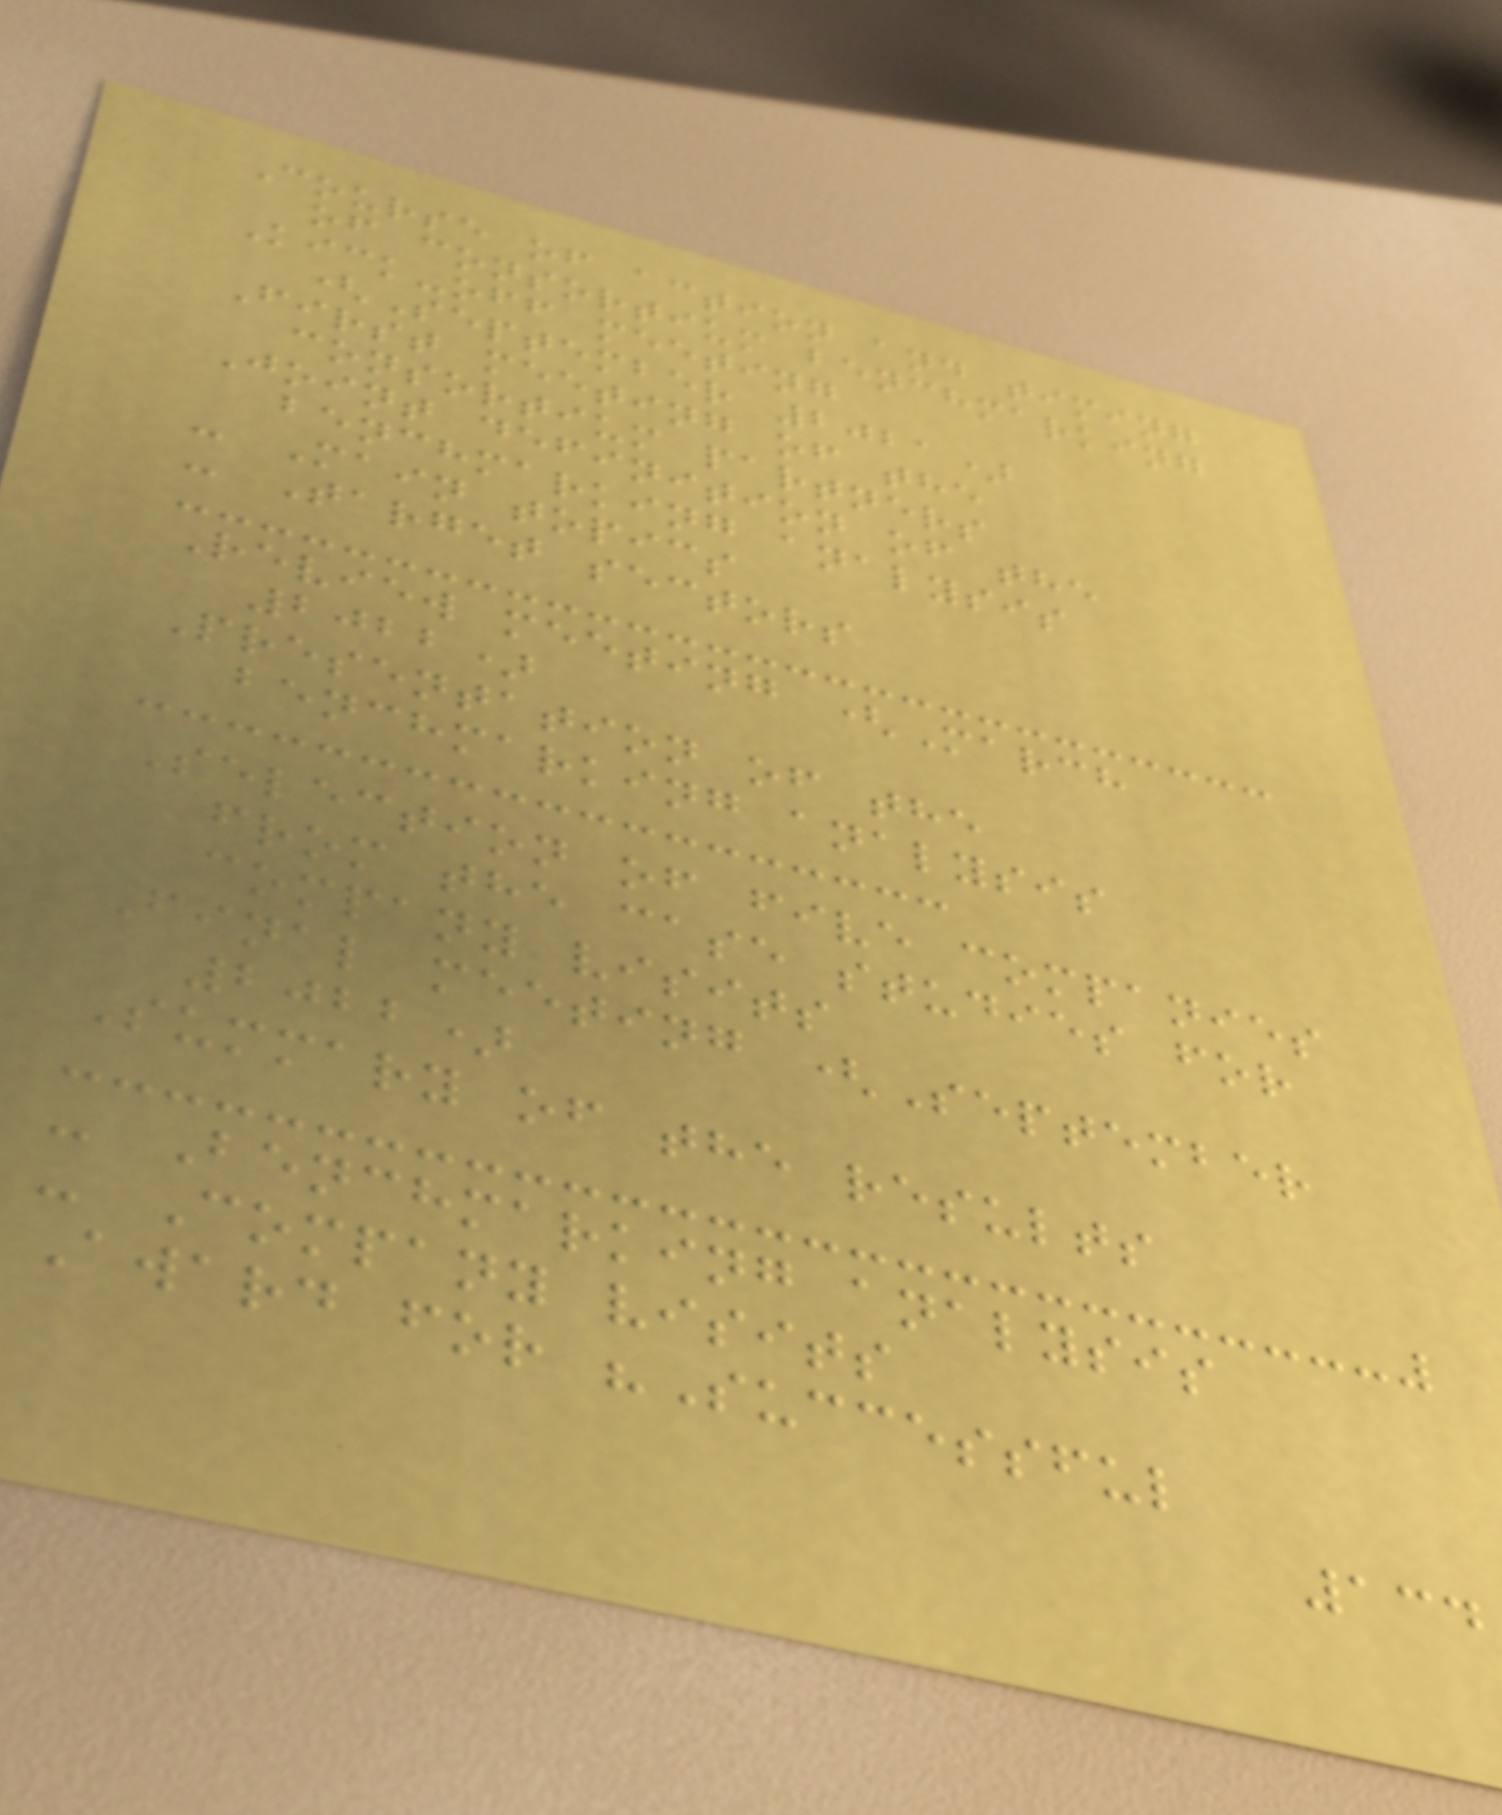Course of action and timing
of consortium benchmarking
Kick-off meeting
(September 2021)
First meeting of the
consortium partners
Joint definition of the
benchmarking analysis
- Main topics
- Target sectors
Review meeting (March
2022)
Presentation of the
benchmarking analysis
Selection of five companies
from the case studies for
company visits
Final meeting (September
2022)
Summary of the results
- Benchmarking analysis
- Company visits
Award for "Successful
134
